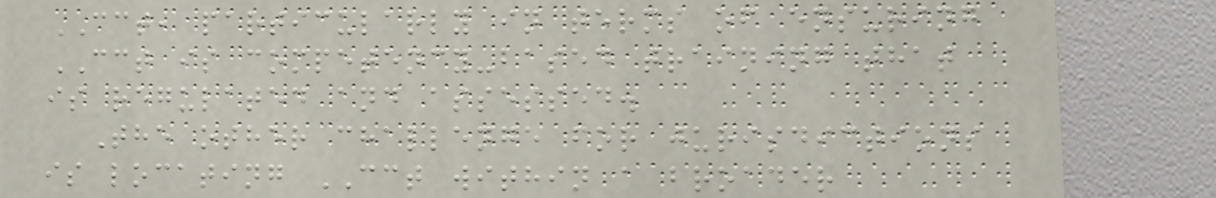CCT, particularly in terms of ensuring
CCT is competency-based training that
is regulated and assessed.
The other challenge for jurisdictions
is locating CCT within a broader
